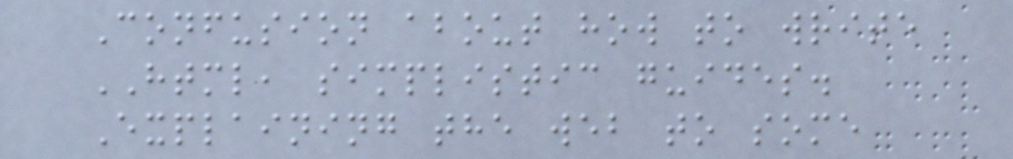Confusion about how to write
HTML, simplistic guides.
Explaining the web to some
